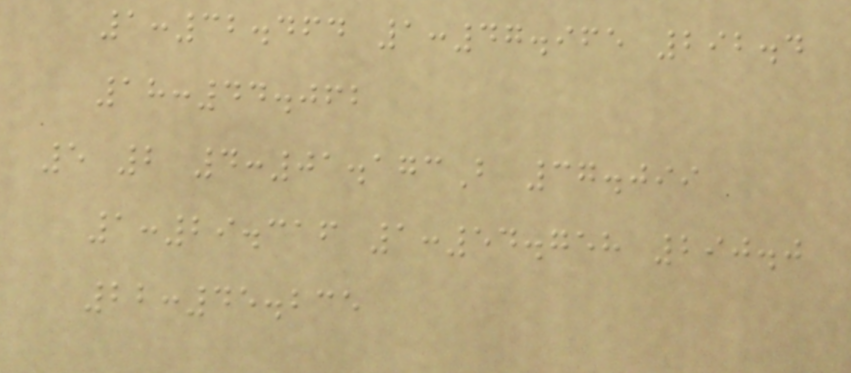1:32.464 1:47.965 292.4
18:44.062
5 2 4:01.173B 37.099
1:29.316 1:54.758 290.0
22:45.235
